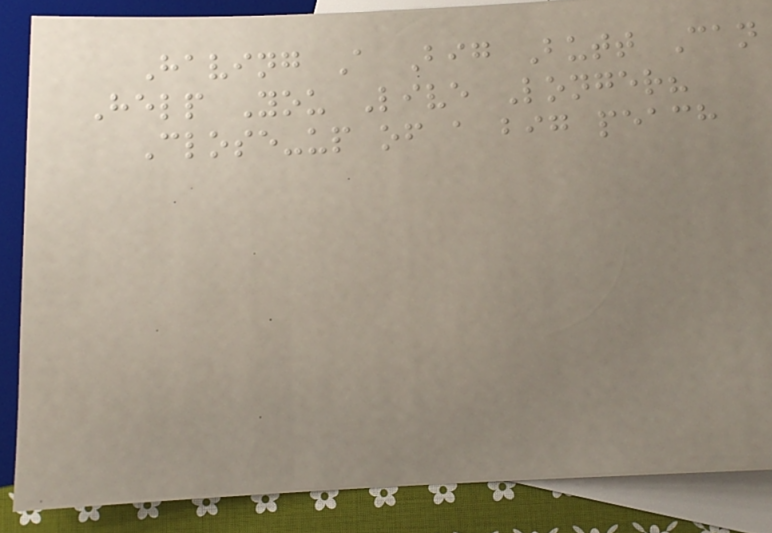Having A Big Butt Can
Help You Live Longer?
Close-up of a big peach
